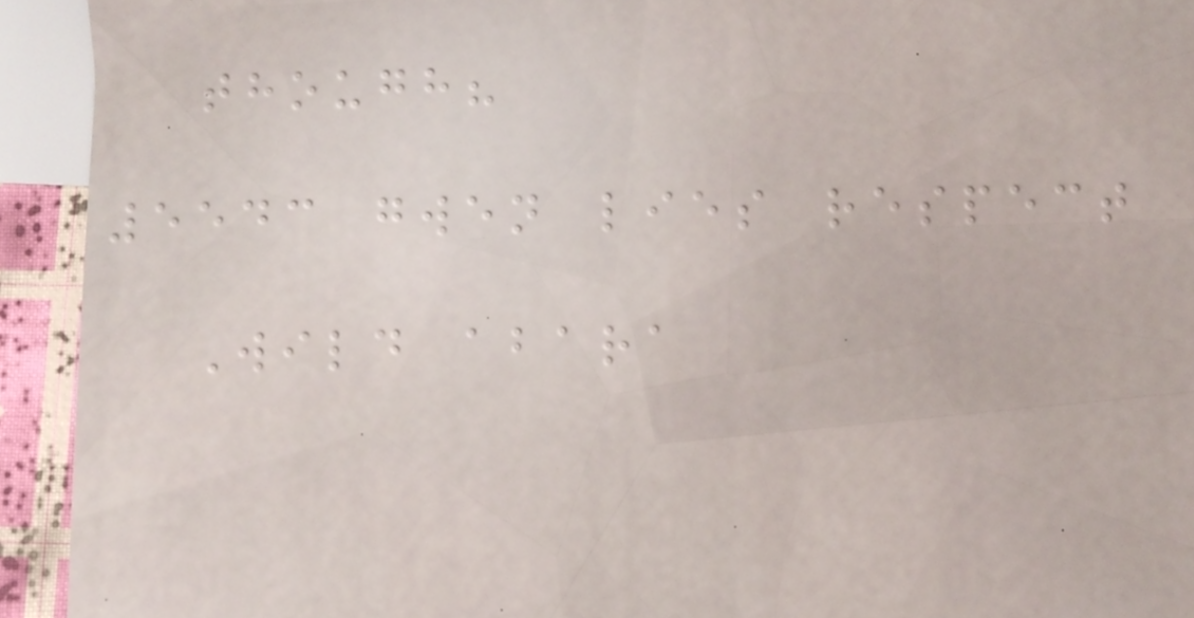though?
5543 gwen lies respect
Wild abara
